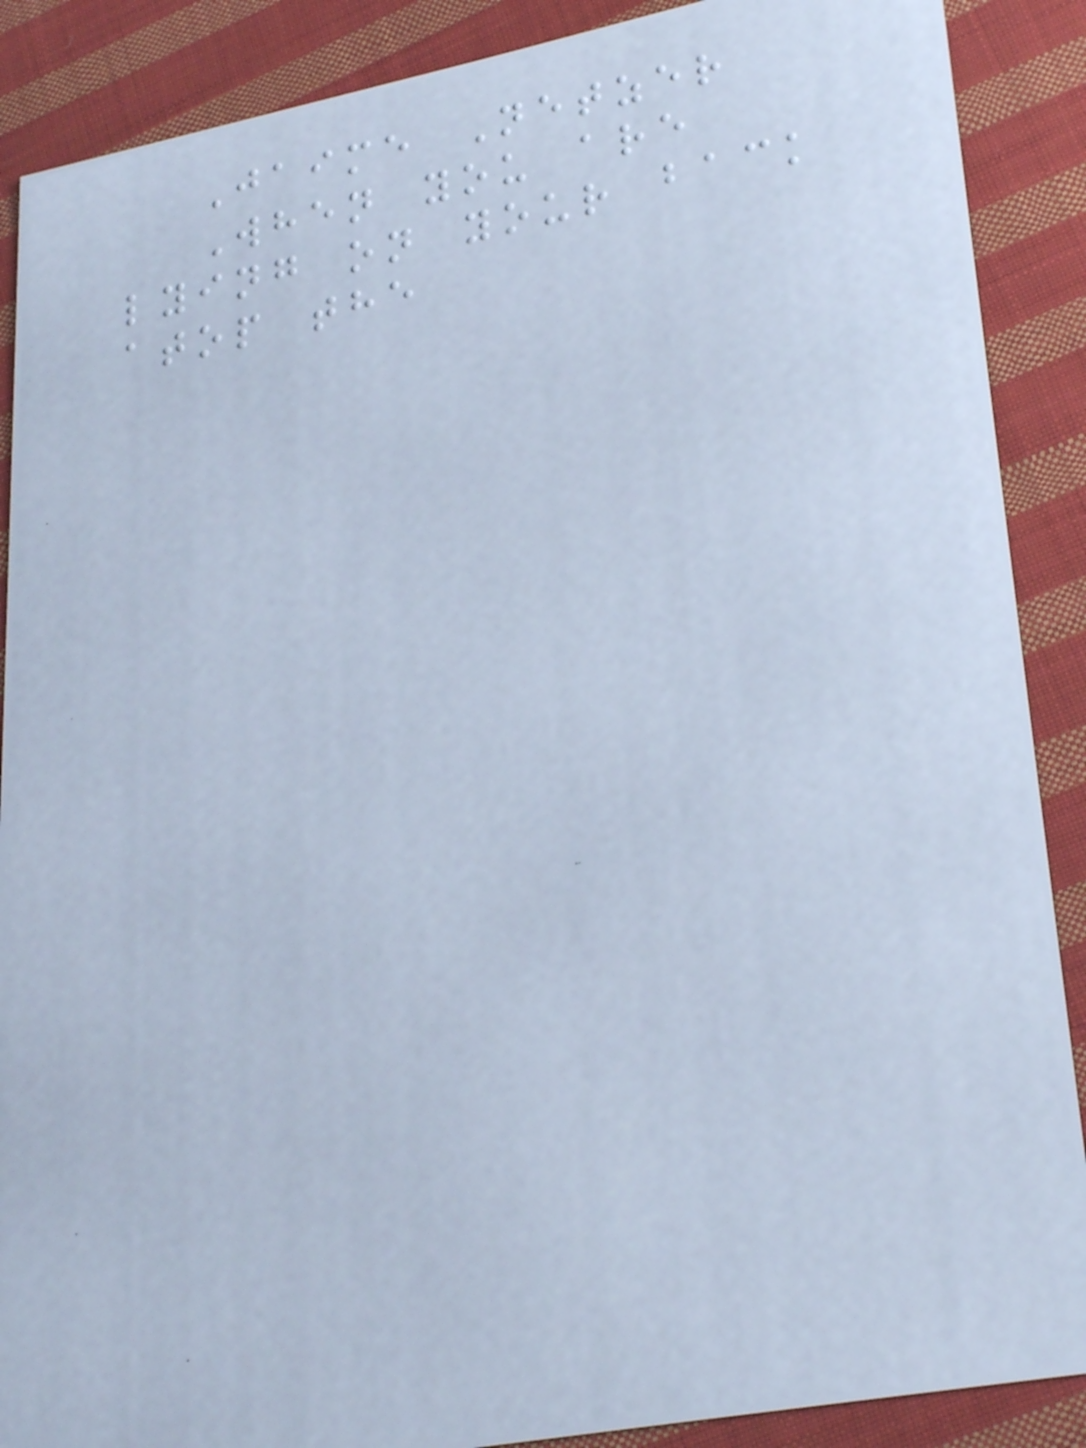Jaime Netzer
When you are
lying on your back
atop the
